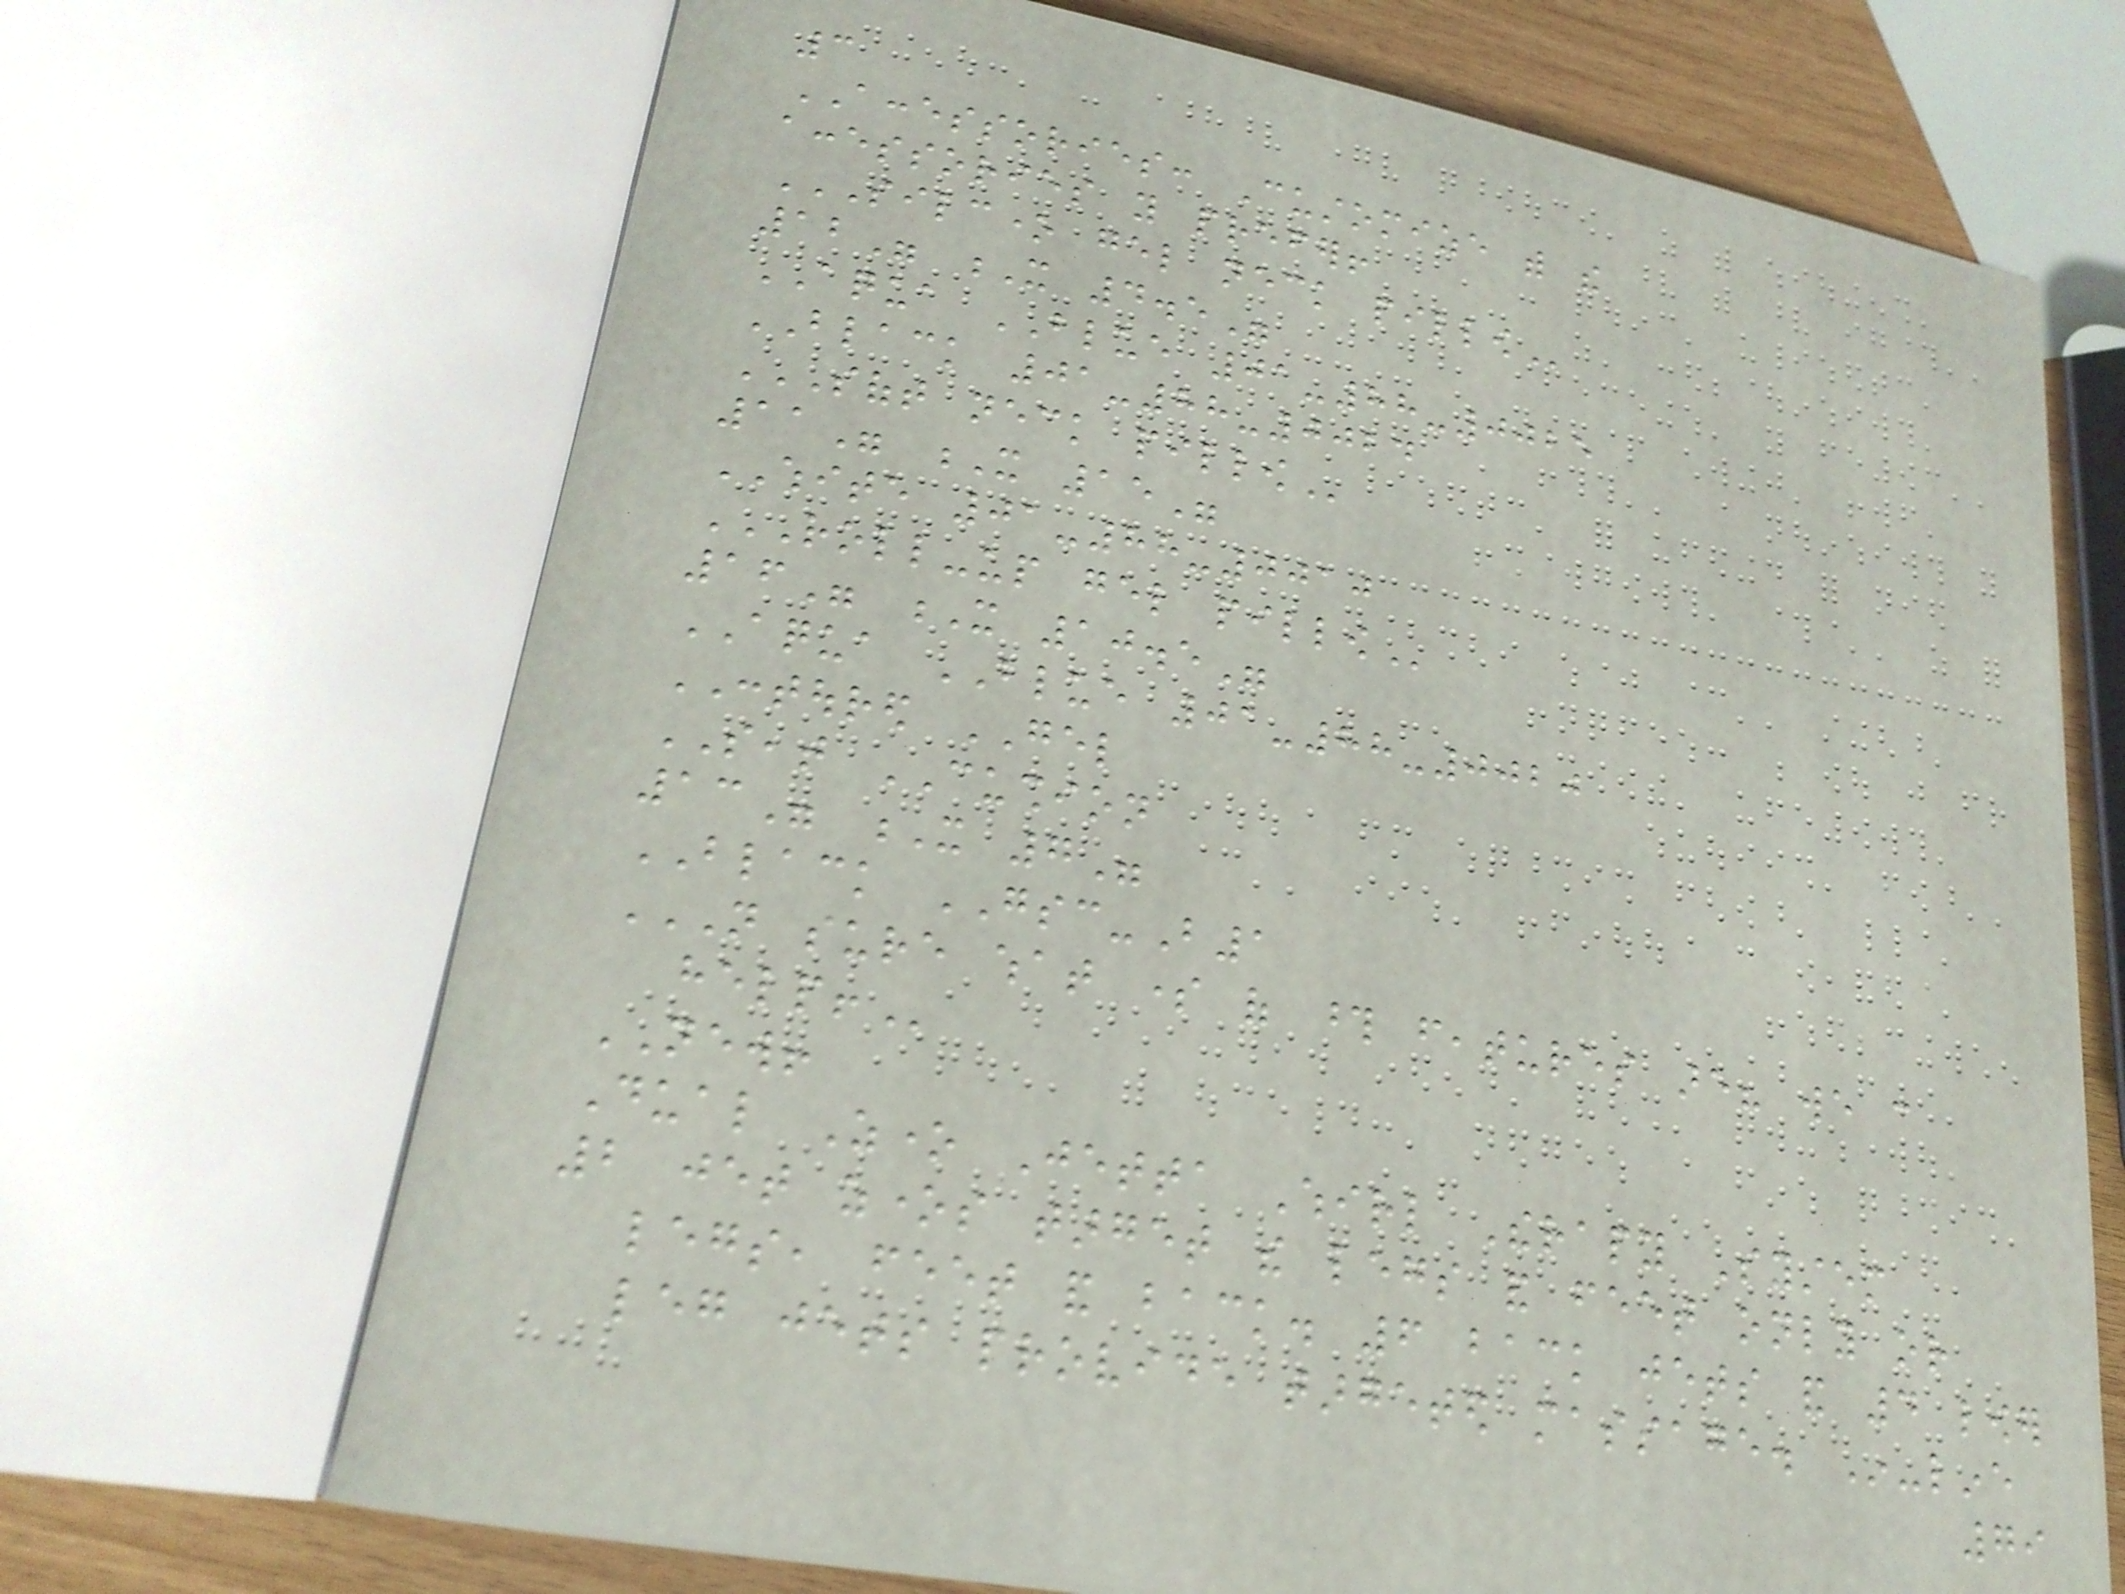3
ACCESSORIES: Customize with the
accessories you prefer!
SILCONE GEL NECK PILLOW
12" X 4.5"
AQUA BLUE 01-88-0025
BLACK 01-88-0024
SOFT NECK PILLOW
11" X 15"
WHITE 01-88-0010
ROLL-UP GEL PILLOW
16" X 10.5"
AQUA BLUE 01-88-0020
CONTOURED GEL
SEAT CUSHION
13" X 7"
BLACK GSC-B1
NOT SURE WHAT SOME OF THOSE FEATURES ARE? WE CAN
HELP!
NEW!
Dual Zone Jetta Whirl Therapy System
2 jet zones target the legs and feet only or
legs, feet and back. 6 back jets and 4 lower
leg jets provide targeted massage. In-line
79
